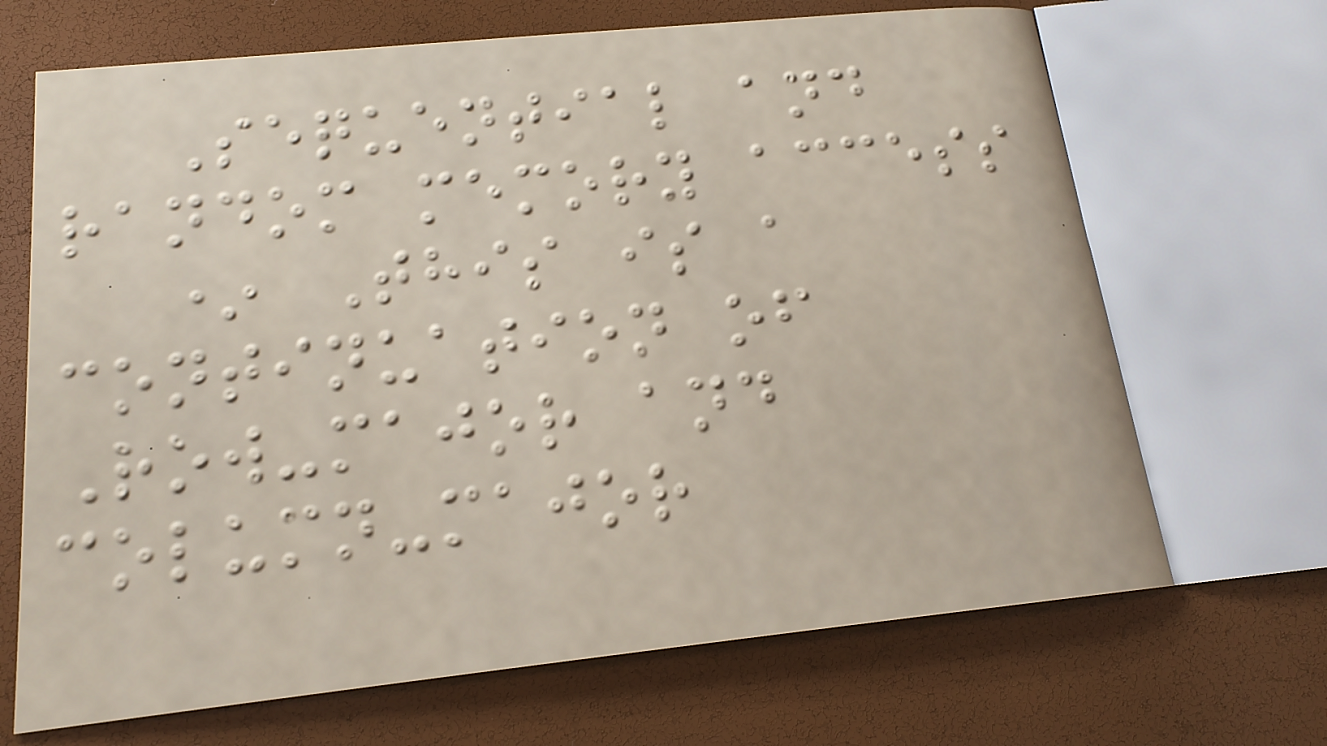Sequential and
random memory access
* This is a
continuation of
Row-major and
column-major
